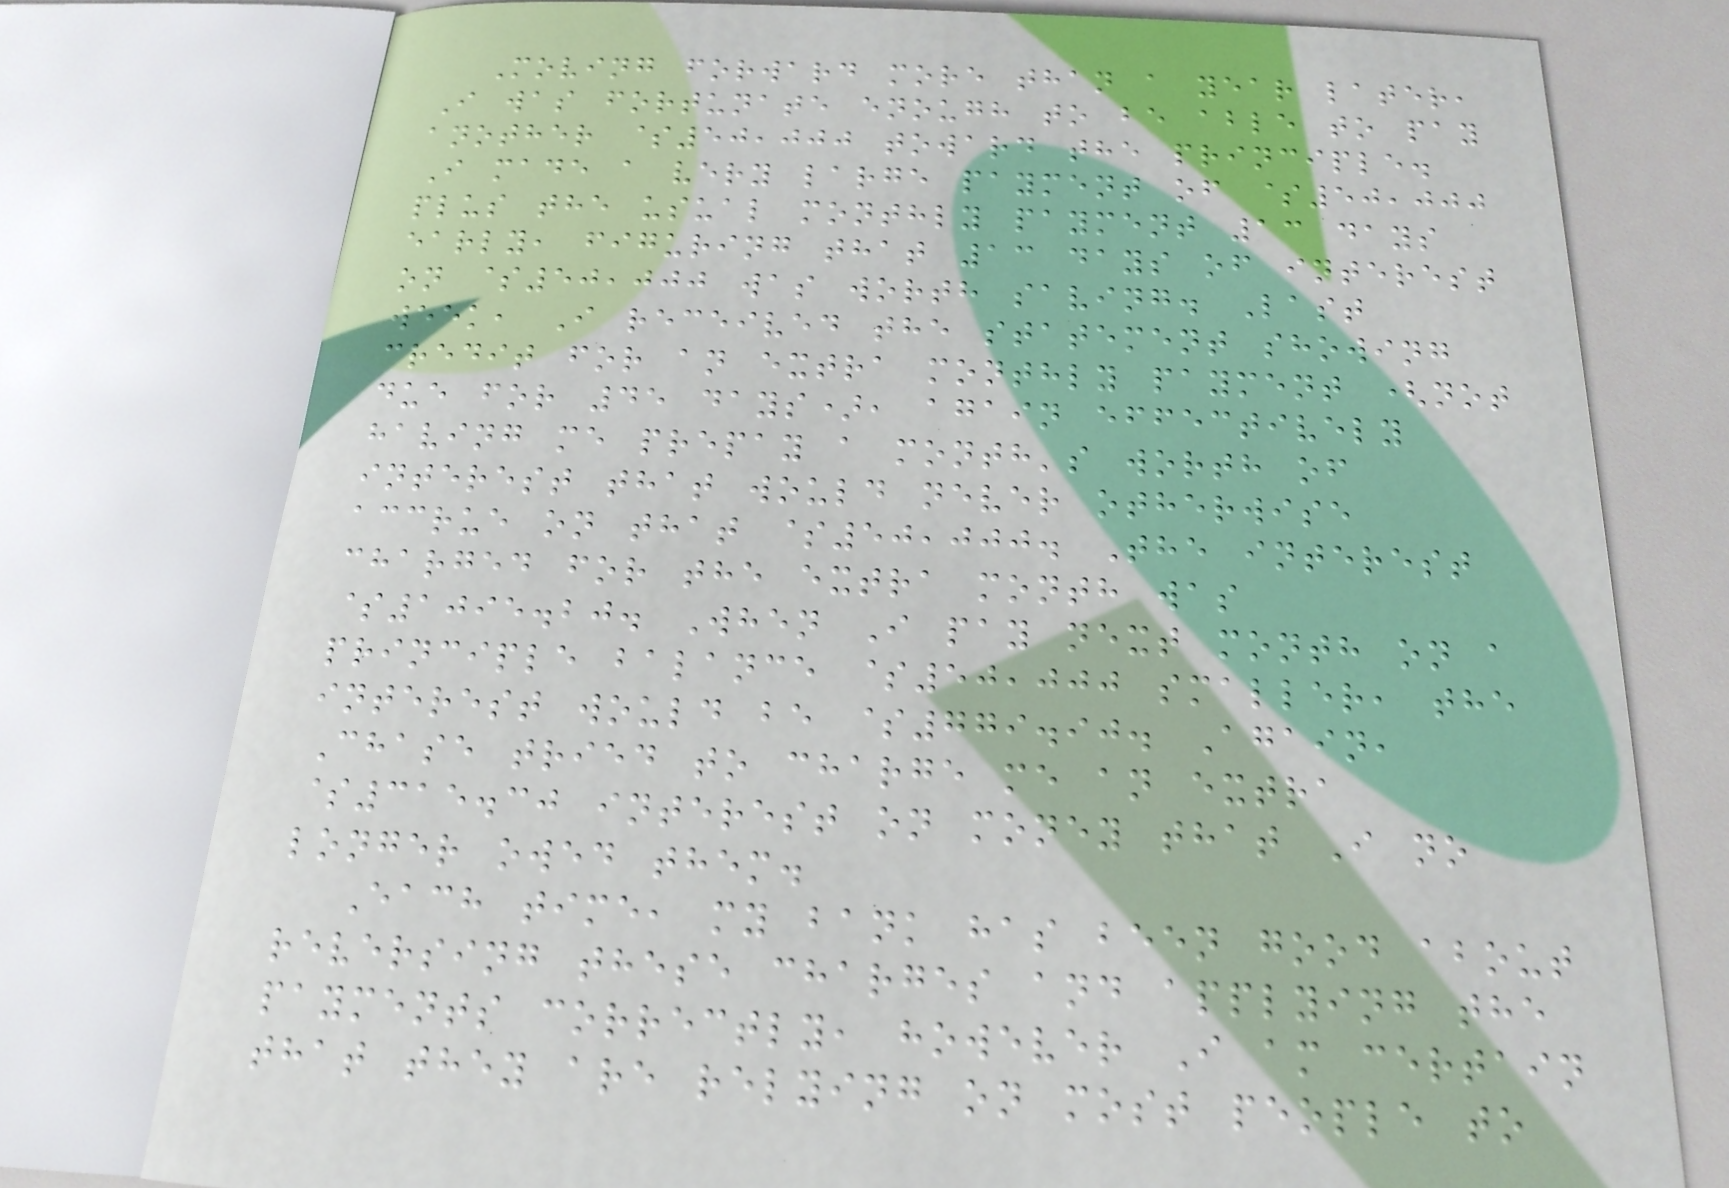Moving forward more than a year later,
I was fortunate enough to be able to pay
another $50,000 toward the principle.
I made a very large payment of $50,000
plus the usual monthly payment 13 days
early, figuring that 13 days of interest
on $50,000 was worth saving. Last
week, I received the statement showing
credit for an extra monthly payment (not
due for 45 days), again effectively
having me prepay a month's worth of
interest that would never otherwise
accrue on that $50,000. The interest
charged for the extra month was
$1095.20. When I pay next month on a
principle balance $50,000 smaller, the
interest would be $779.90. Again,
Chase tried to charge me an extra
$315.30 interest on money that I no
longer owed them.
Each time, my bank has been good about
reversing these charges and applying the
payments correctly, however I am certain
that they are relying on most people to
